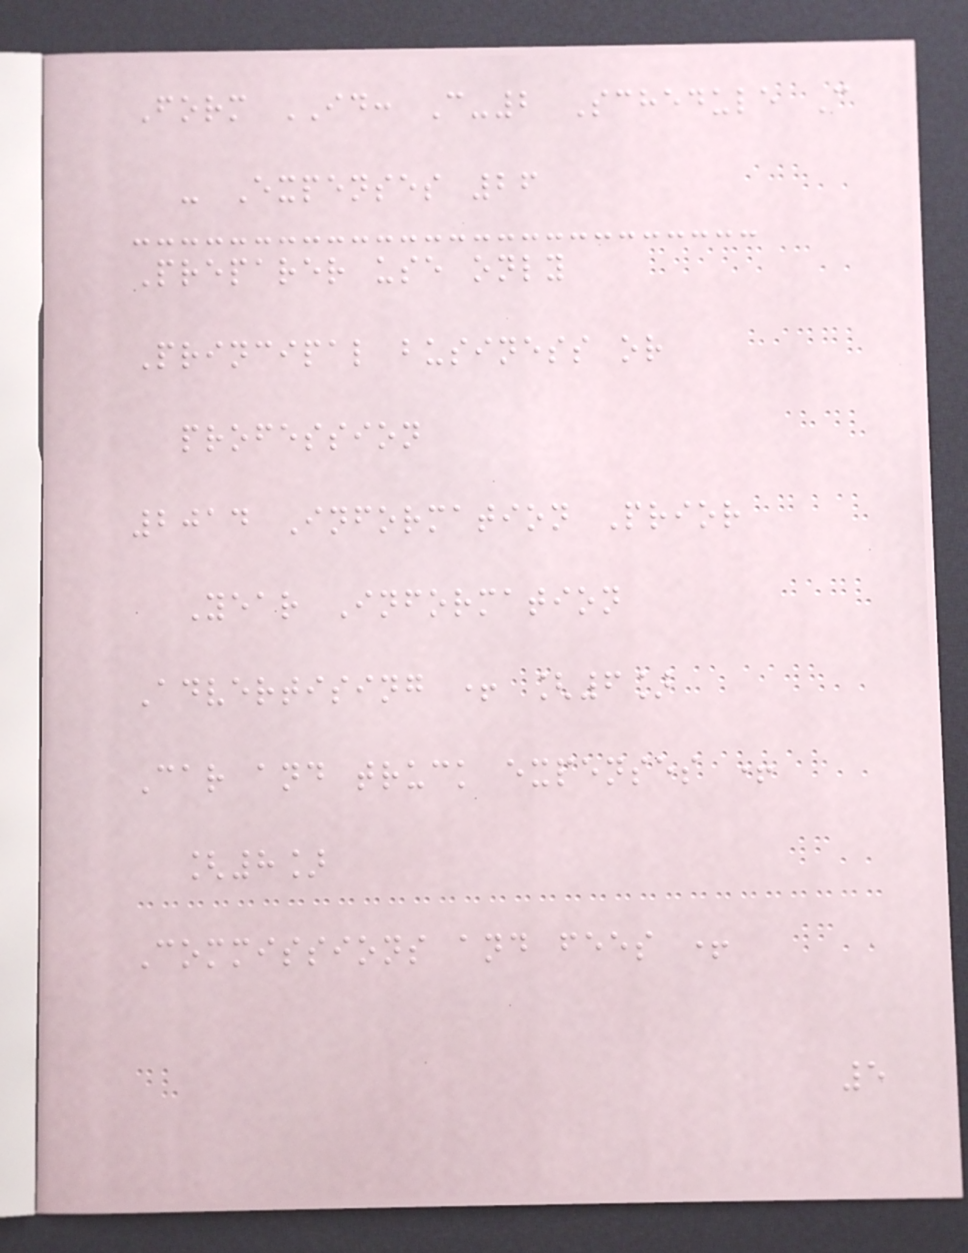Form ID: C-2 Schedule C
- Expenses 26
Preparer use only
Principal business or
profession
2014 Information Prior
Year Information
Advertising + [6]
Car and truck expenses +
[8]
Commissions and fees +
5
